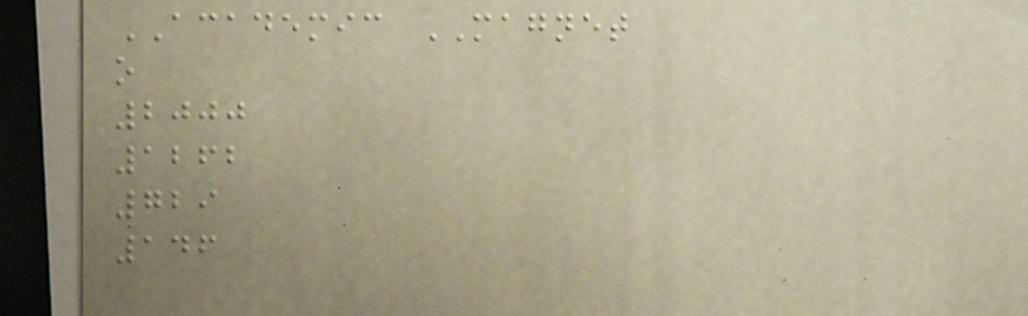ACADEMIC MAGNET
o
2000
1262
729
146
